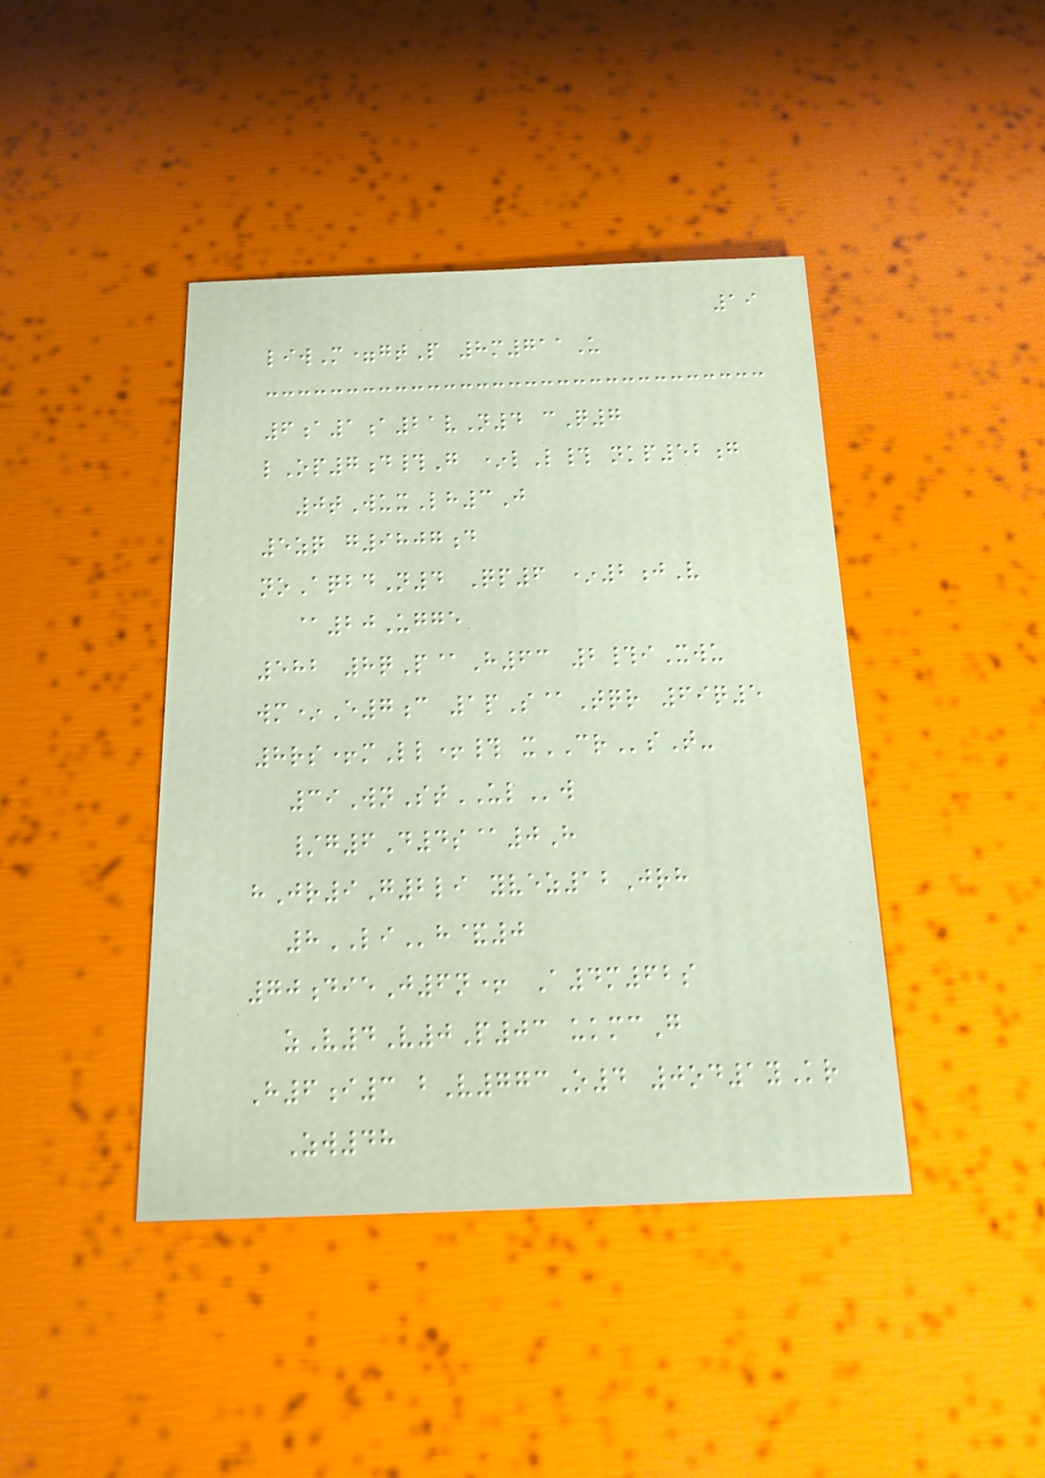19
liwM=gtP 8m711U
6a1a21vN4 cQ7
lOp7d#G *lL# nkp52g
0tWuxLh3J
5zq g9807d
noAqbdN4 Qp6 *2jV
@20Ugge
582 8qP@H63 2#iXwu
wm*E7c 1pS@Tqr 69q5
8rs+mLl+# xCRsT-
39WnStULw
/g6D4s@0H
hJr9G2li yvez12Jrh
8LIh&0
70dieJ6n+ A4m62s
zV4V0P03 ukmcG
H6i3 bV773O4 0od1yKr
Zw48
